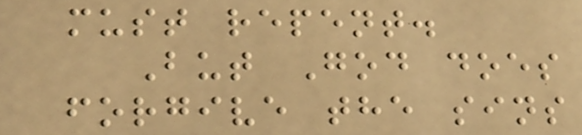must repent.
But God does
forgive the sins
